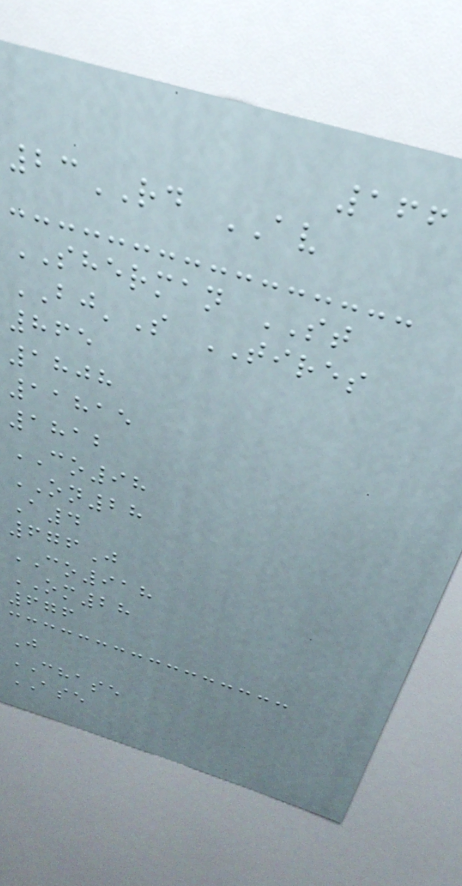166
23RD AV
SHERMAN ST
BJ'S TIRES
865
1808
11815
1812
CO98
ON28
A4
676J
CO918
OM28
676
J
CHASE
ASE
